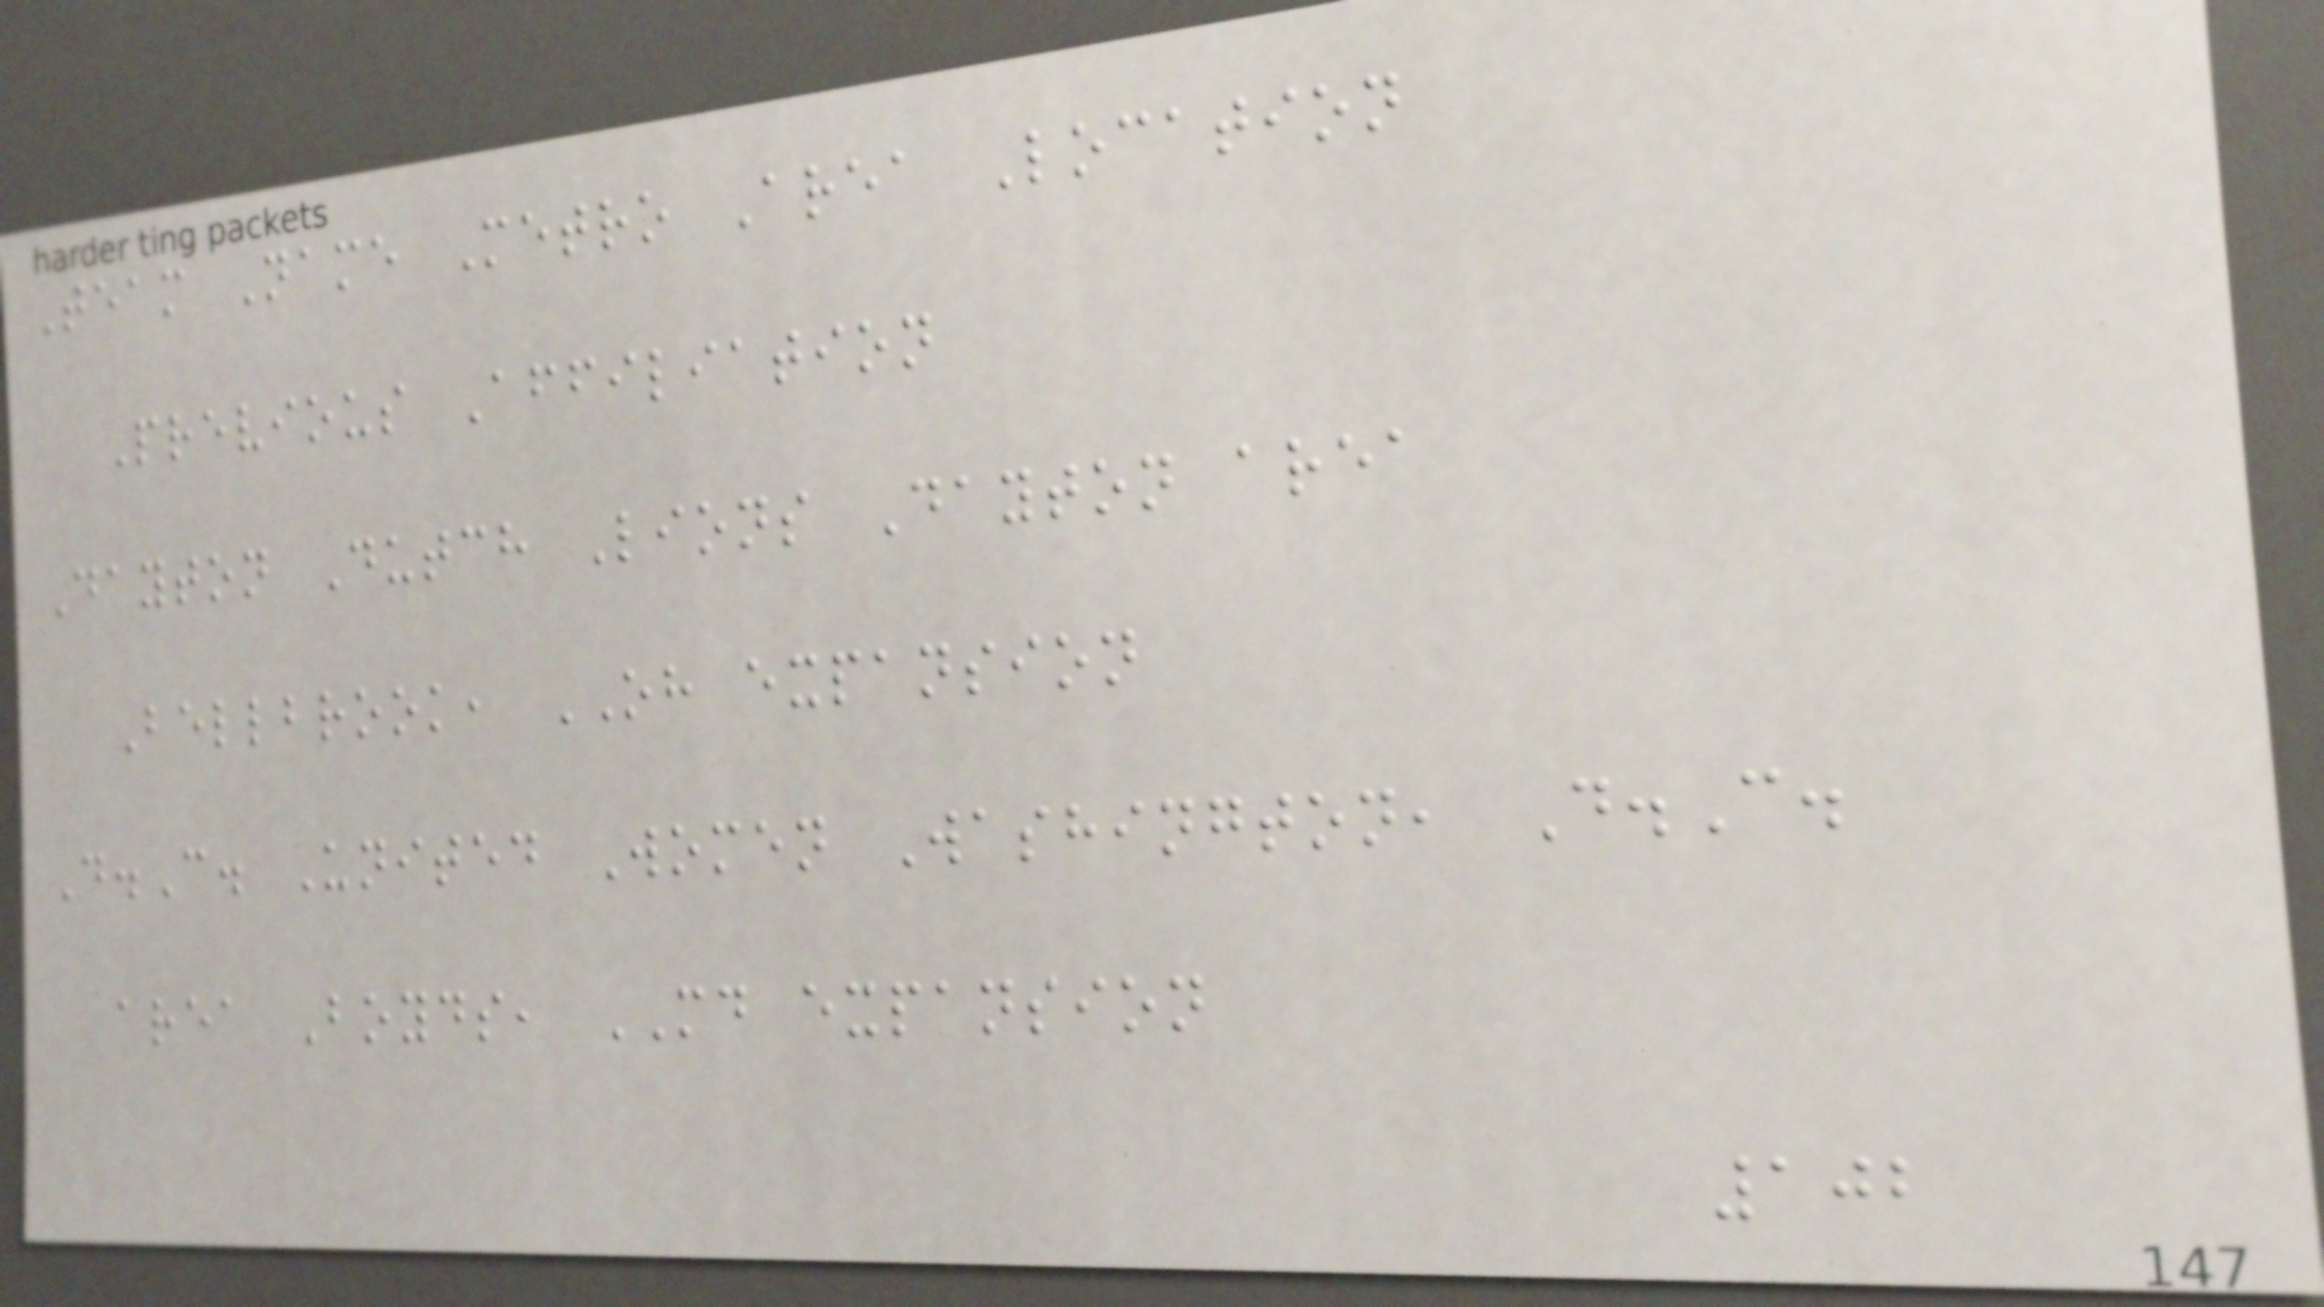Team Name Metro Area Location
Previous Affiliation
Dayton Dutch Lions Dayton area
Bellbrook, OH expansion
D.C. United Women Washington, D.C.
area Boyds, MD expansion
102
